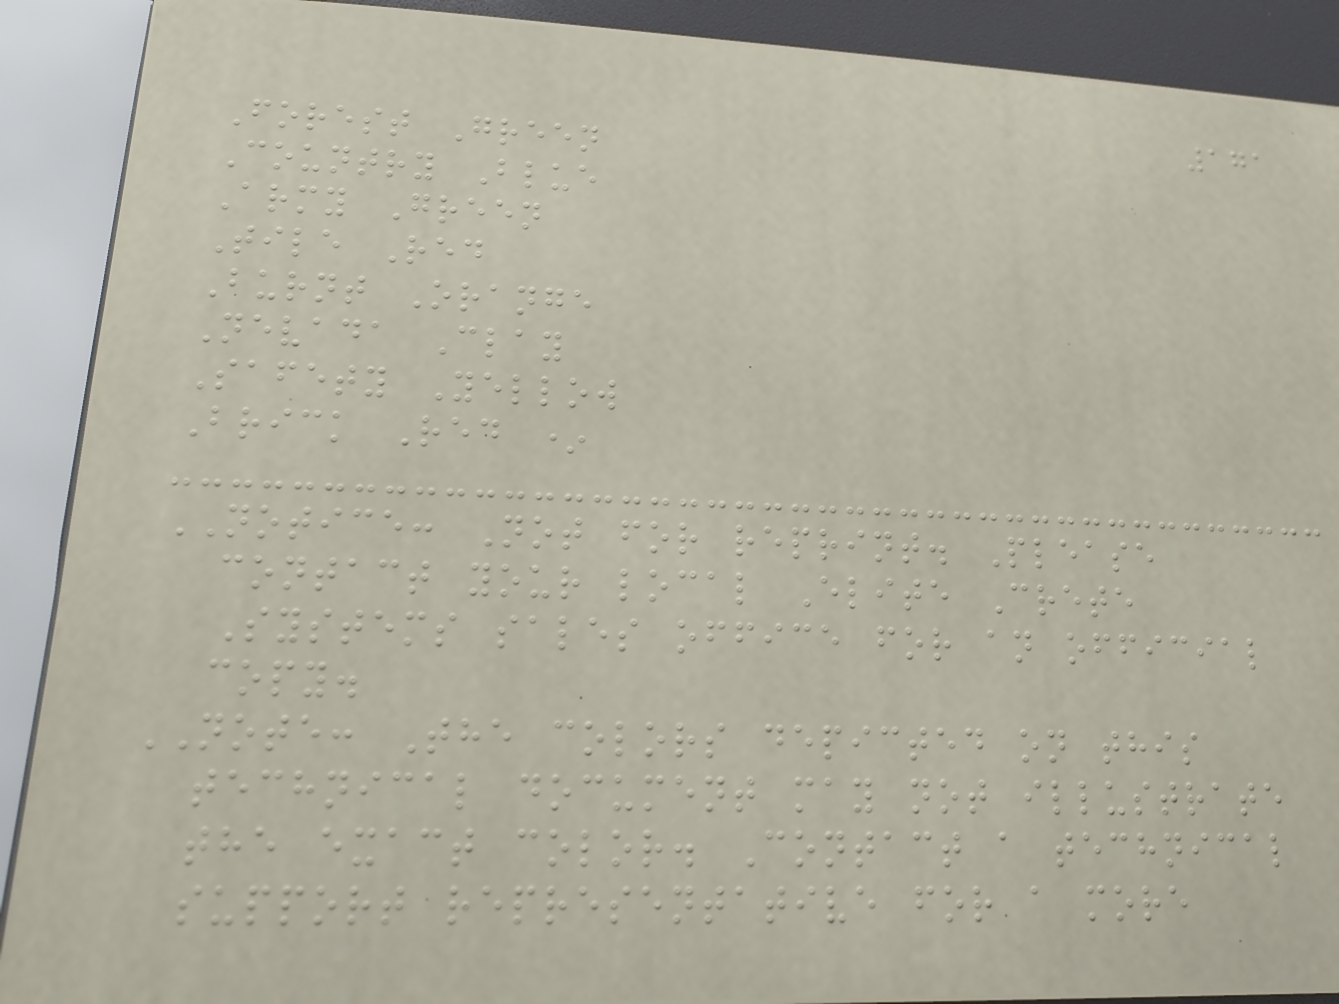171
Forest Green
Country Blue
Army Green
Tile Red
Burnt Orange
Nevada Clay
Safety Yellow
Brick Red *
NOTICE: Not for reprint. Please
contact your local Elite Crete
Systems sales office for an official
copy.
NOTE: The colors depicted on this
technical document may not illustrate
the exact color. Contact a technical
support representative for a more
